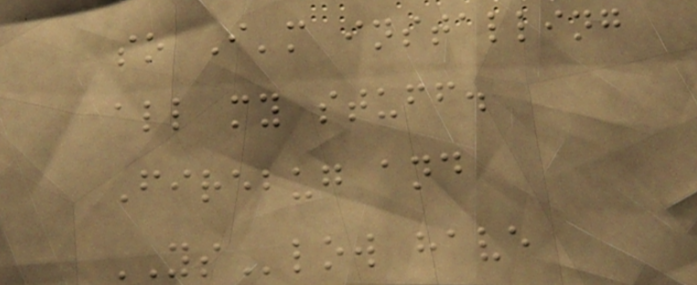so I'm installing
all my stuff.
Firebug and
YSlow have
